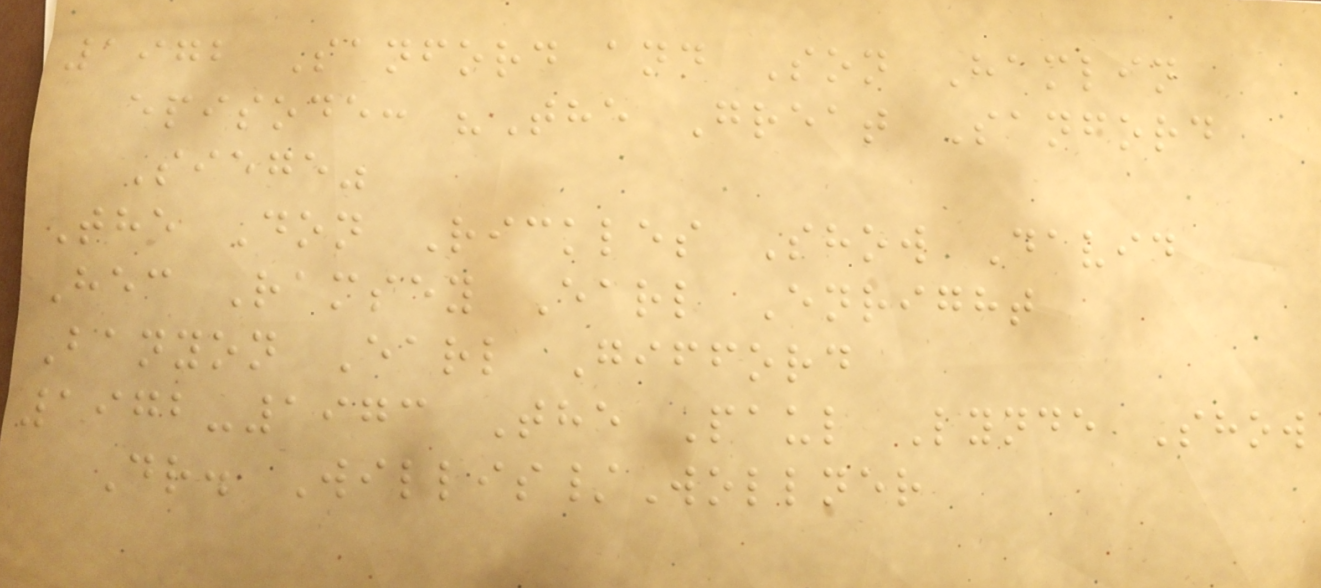1972 Sanford and Son Hamlin
episode: "The Great Sanford
Siege"
The Don Rickles Show David
Hec Ramsey Earl Enright
Banyon Earl Gifford
1972-1973 The Paul Lynde Show
Dr. Willis/Wollner
